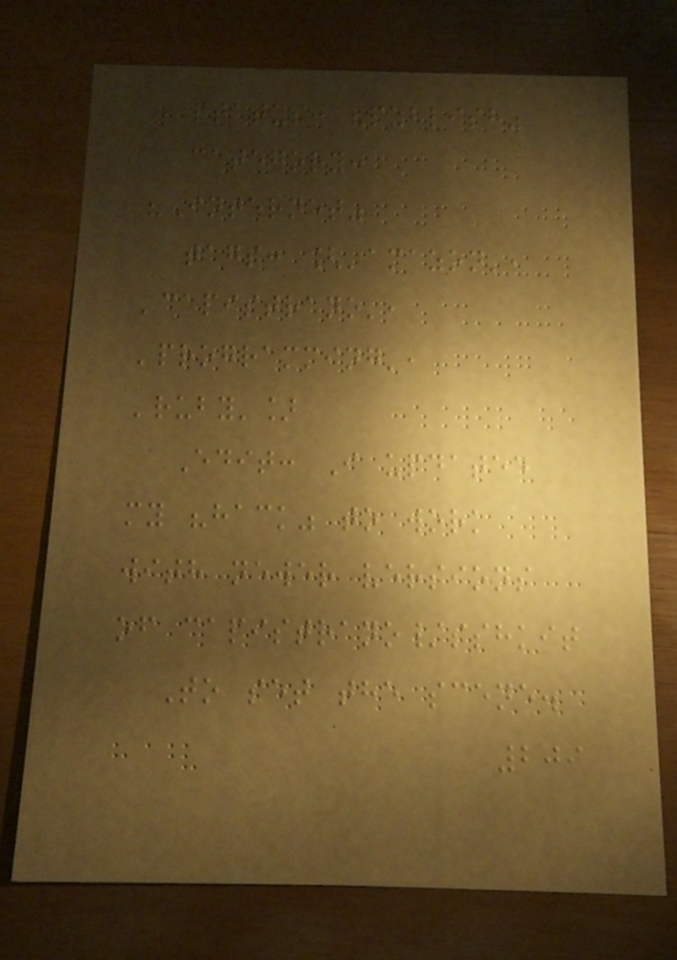status: "publish"
category:
"Internet"
tags: ['amazon',
'capistrano',
'programming',
'ruby']
Edit: I updated
my "hack" to work
with newer versions
of capistrano/sshkit
To set the scene.
209
